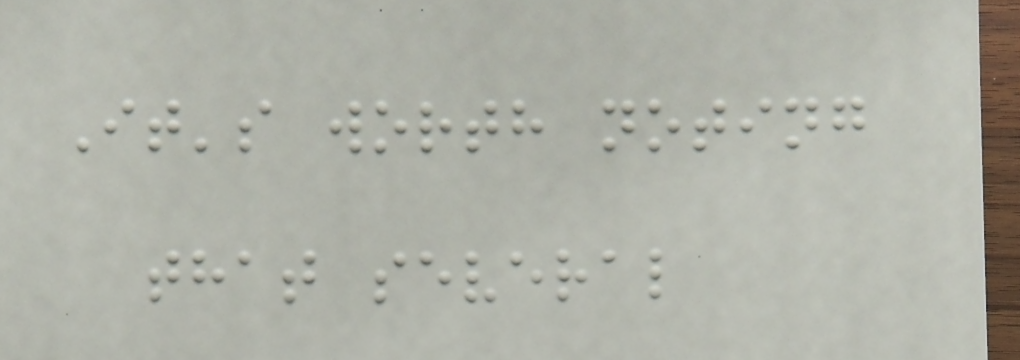It's worth noting
that several
